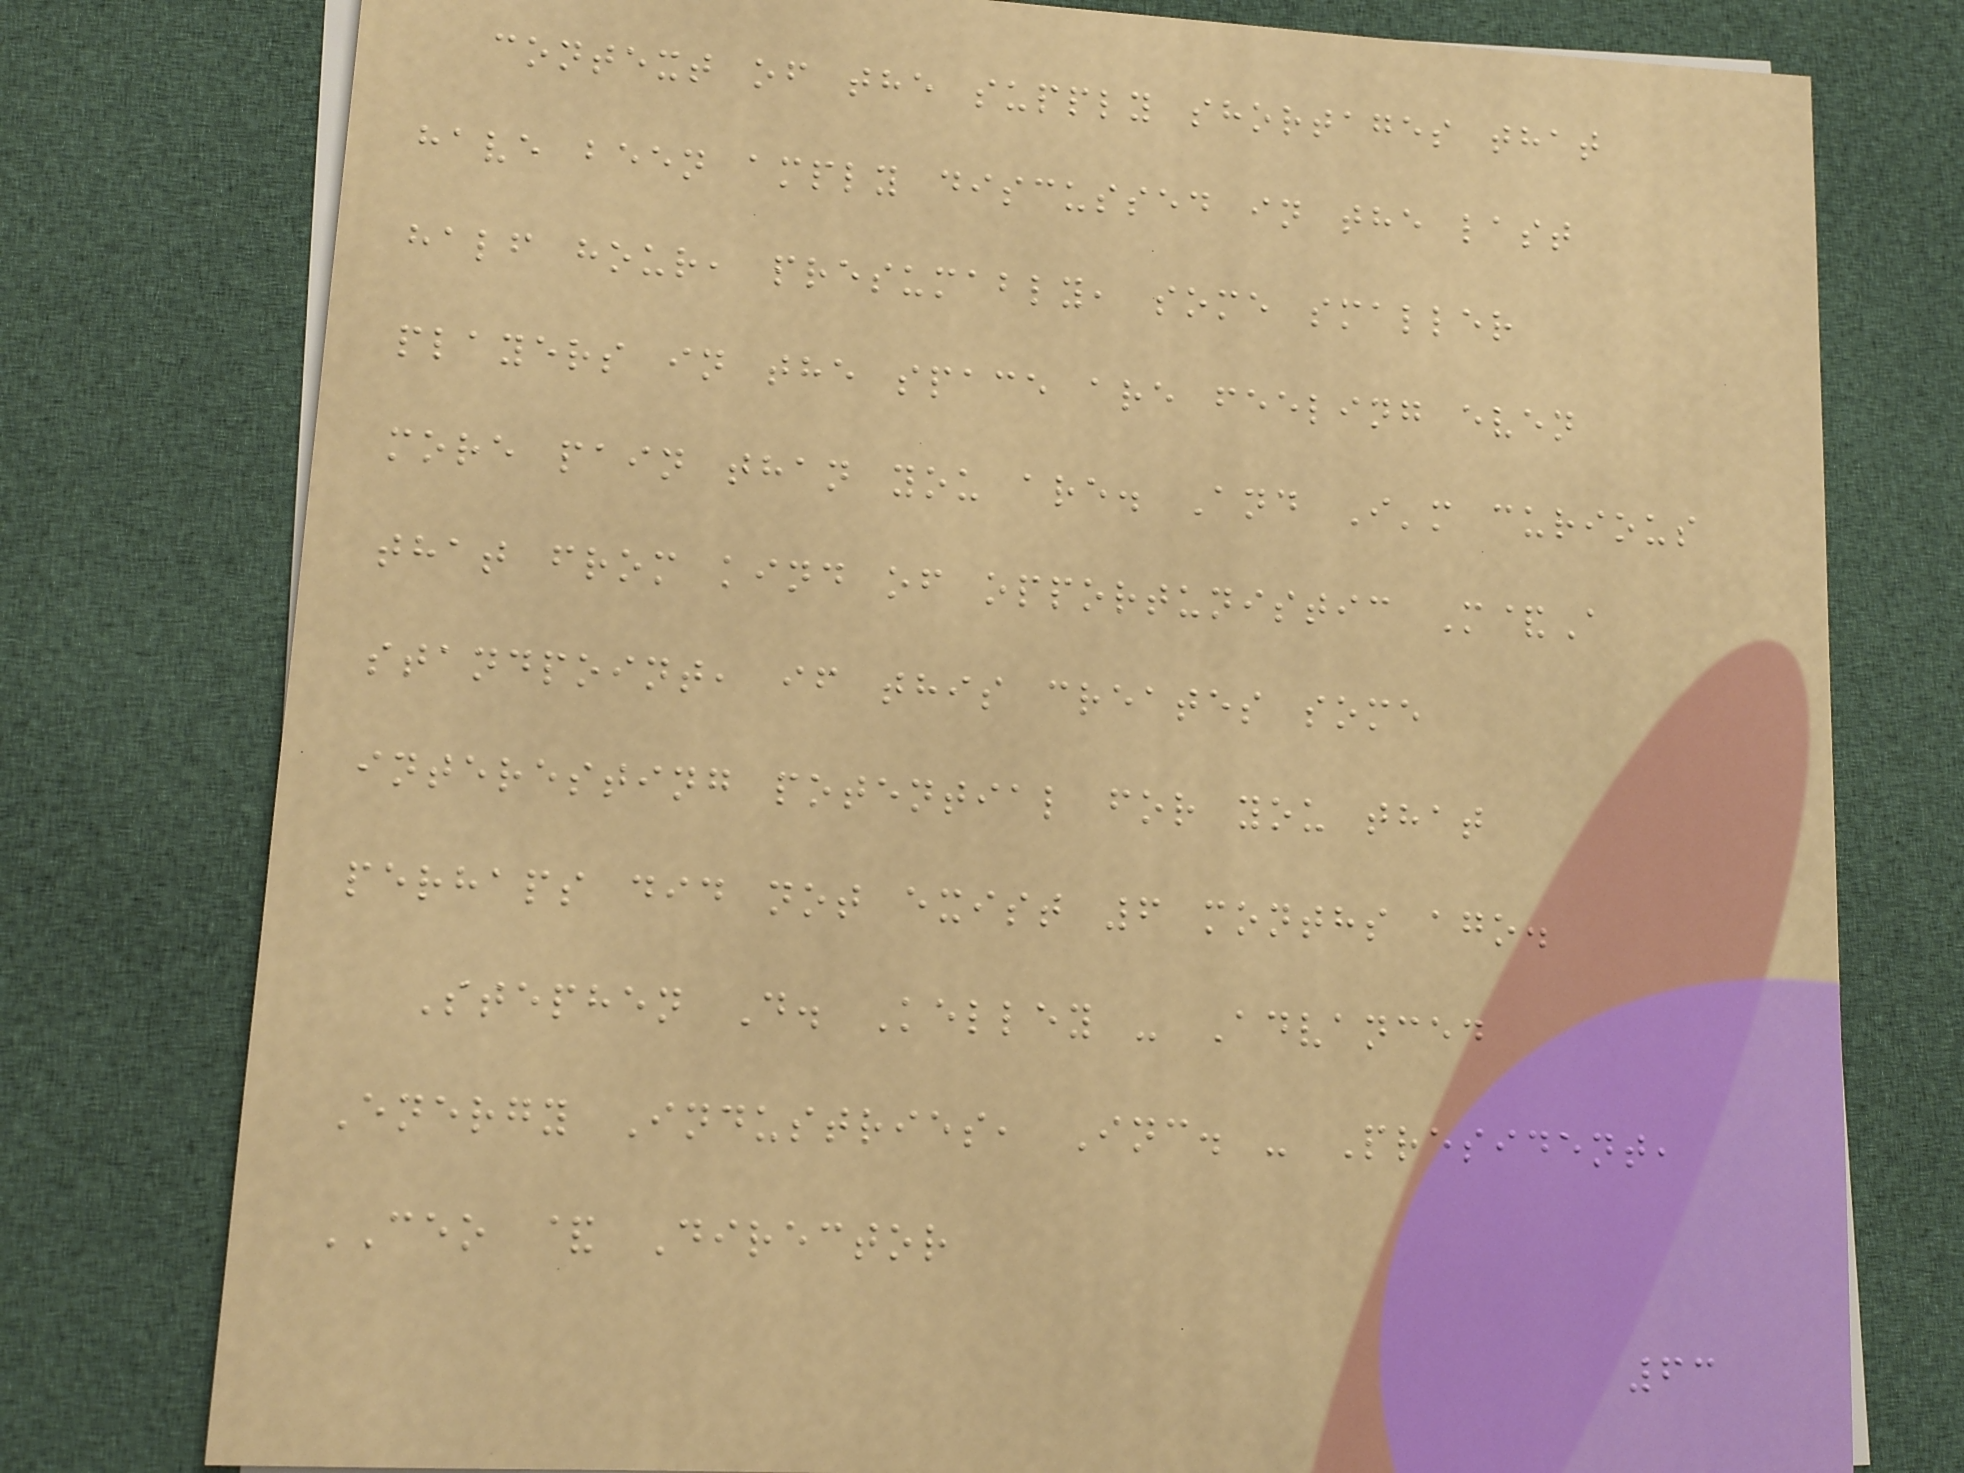context of the supply shortages that
have been amply discussed in the last
half hour, presumably, some smaller
players in the space are feeling even
more pain than you are. And I'm curious
that from kind of opportunistic M&A
standpoint, if this creates some
interesting potential for you that
perhaps did not exist 6 months ago.
Stephen D. Kelley - Advanced
Energy Industries, Inc. - President,
CEO & Director
63
